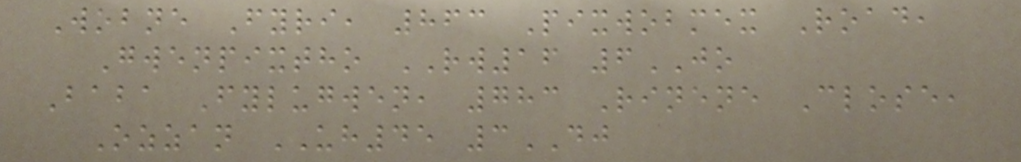Wobne Fyri, 863 Pixwobmex Road,
Gwenpixtho RW16 6JO
Baba Fylugwen, 783 Rinene Close,
Ozzan UH45 3DJ
